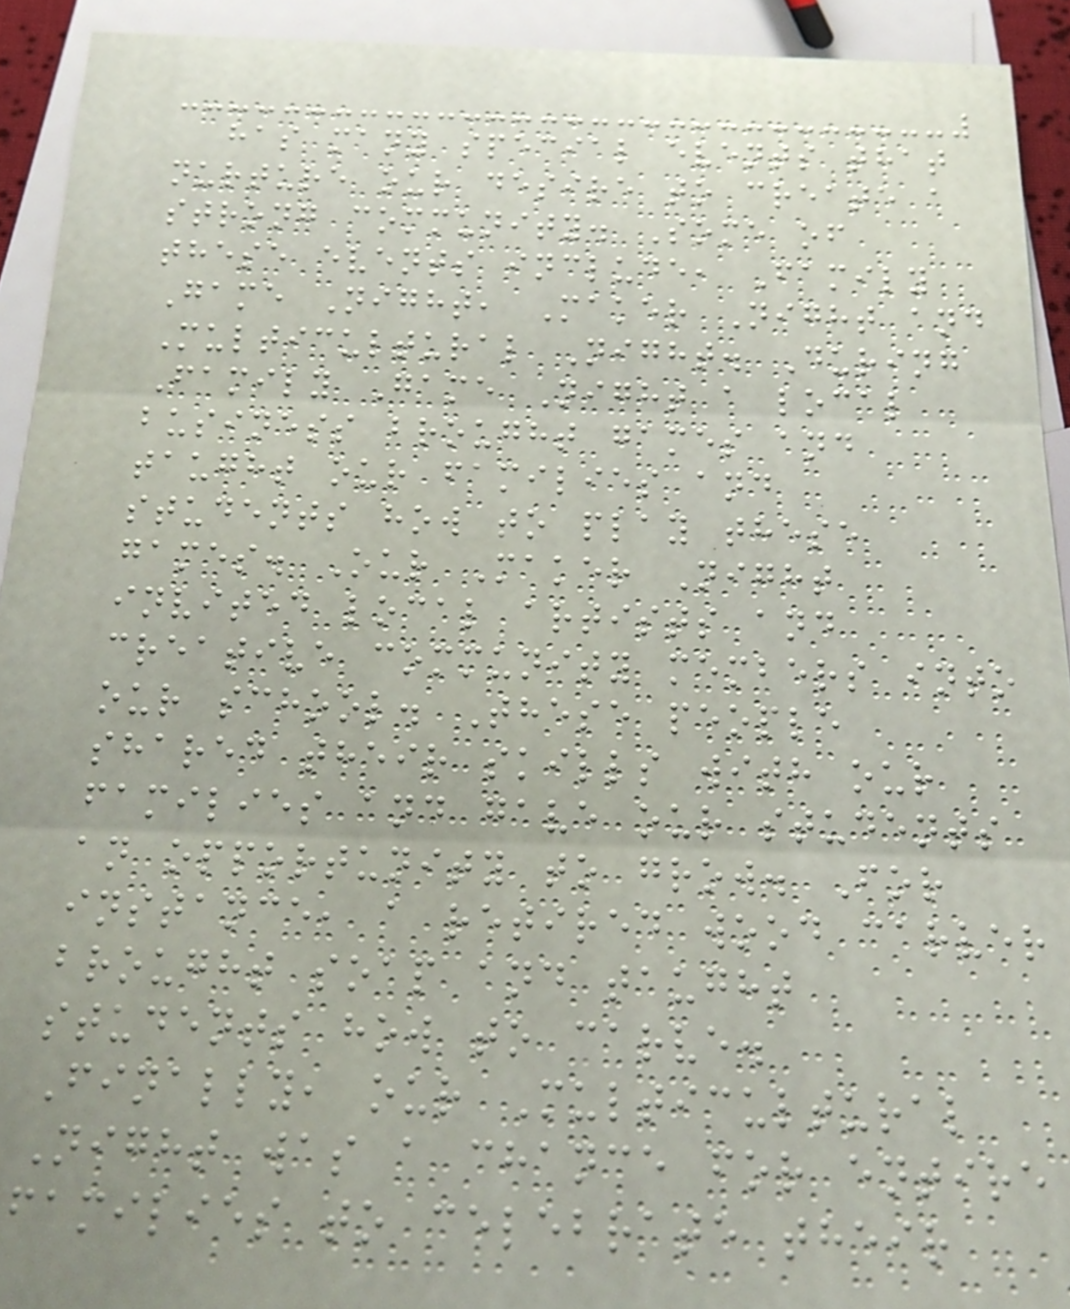has many special events that
nurture our desire to create a
strong community. Some of
these events include, Family
Game Night, Maker Night and
Multicultural Night. During
Family Game Night a local
business brought games and
taught our families and
students how to play these
games. Our Maker Night
invited local artists and
creative community members into
our school. These people
shared their skills with our
families and gave our students
an opportunity to grow. For
instance, a retired wood carver
brought soap and taught
students how to carve.
Finally, our Multicultural
Night was a chance for entire
families to celebrate their
